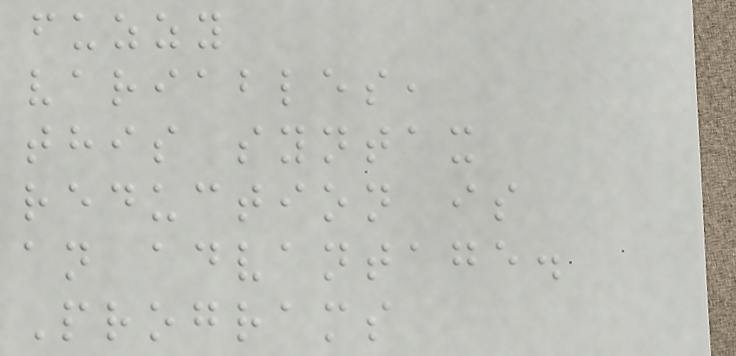fuzzy
variables,
this syntax
reduction is
an advantage.
Programs
